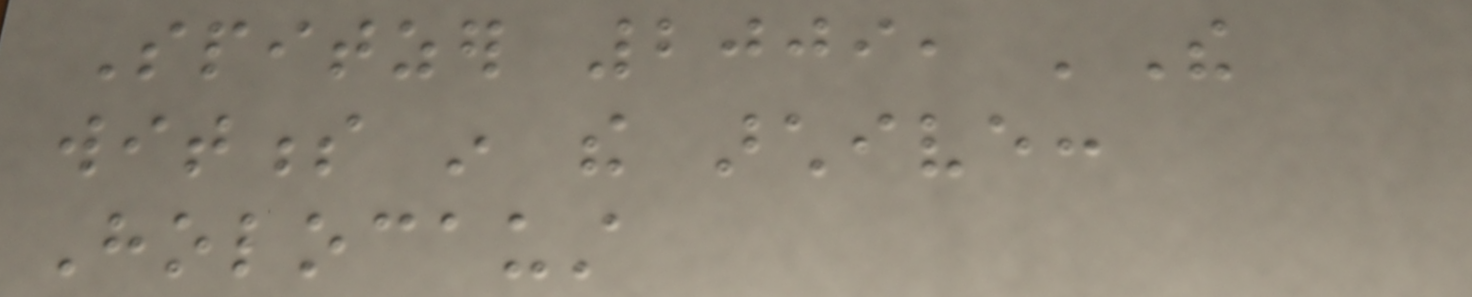Spitzer 2009, 'The
witness in the archive:
Holocaust
